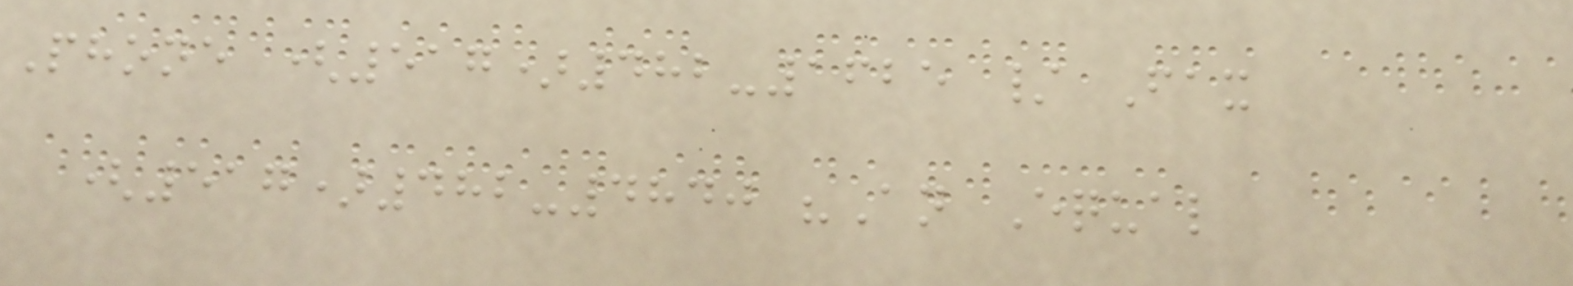Phone (517)482-1625 / Fax
(517)482-4840 "An Equal
